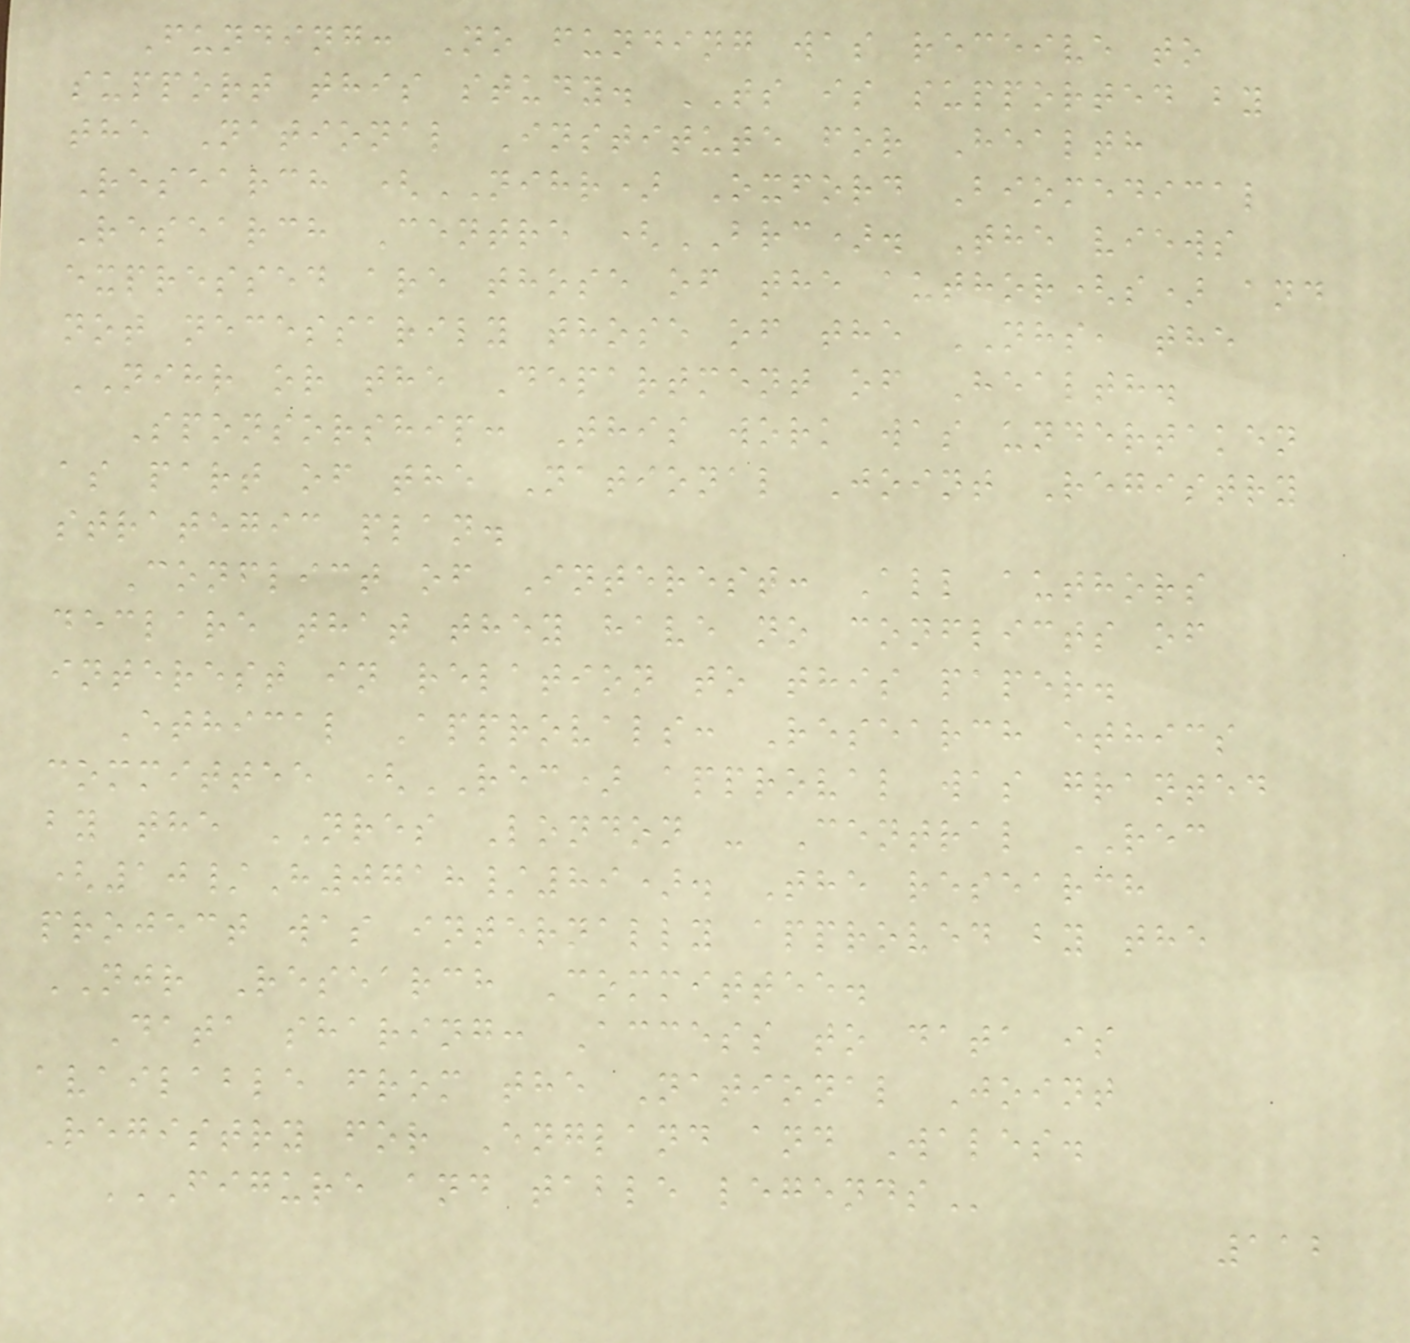Funding: No funding was receive to
support this study. TS is supported by
the National Institute for Health
Research (NIHR) Oxford Biomedical
Research Centre (BRC). The views
expressed are those of the author(s) and
not necessarily those of the NHS, the
NIHR or the Department of Health.
Sponsorship: This work was undertaken
as part of the National Joint Registry
strategic plan.
Conflict of Interest: All authors
declare that they have no conflicts of
interest in relation to this paper.
Ethical Approvals: Research ethics
committee (REC) approval was granted
by the NRES London - Central REC
(10/H0718/89). The research
project was internally approved by the
NJR Research Committee.
Data sharing: Access to data is
available from the National Joint
Registry for England and Wales.
FIGURE AND TABLE LEGENDS
112
